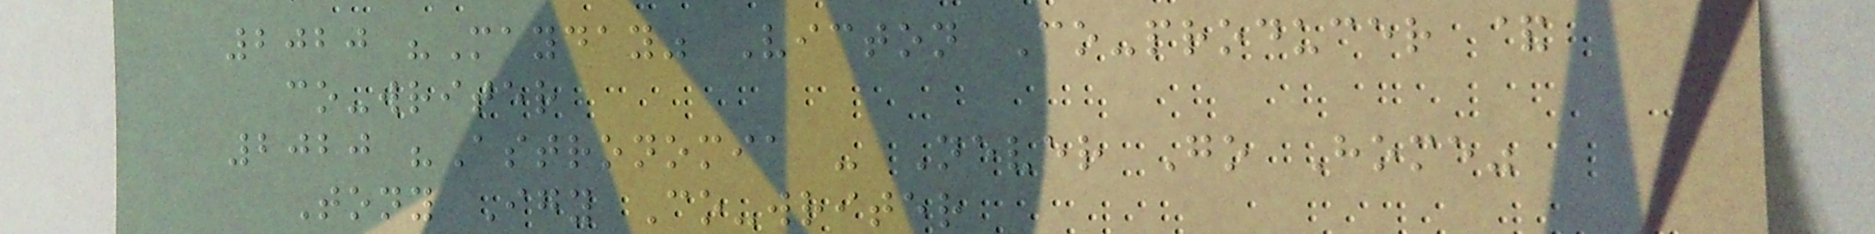2020 "Mayday" Victon Co-producer &
co-writer
2020 "Astronomia - Never Go Home"
Tony Igy Co-writer
